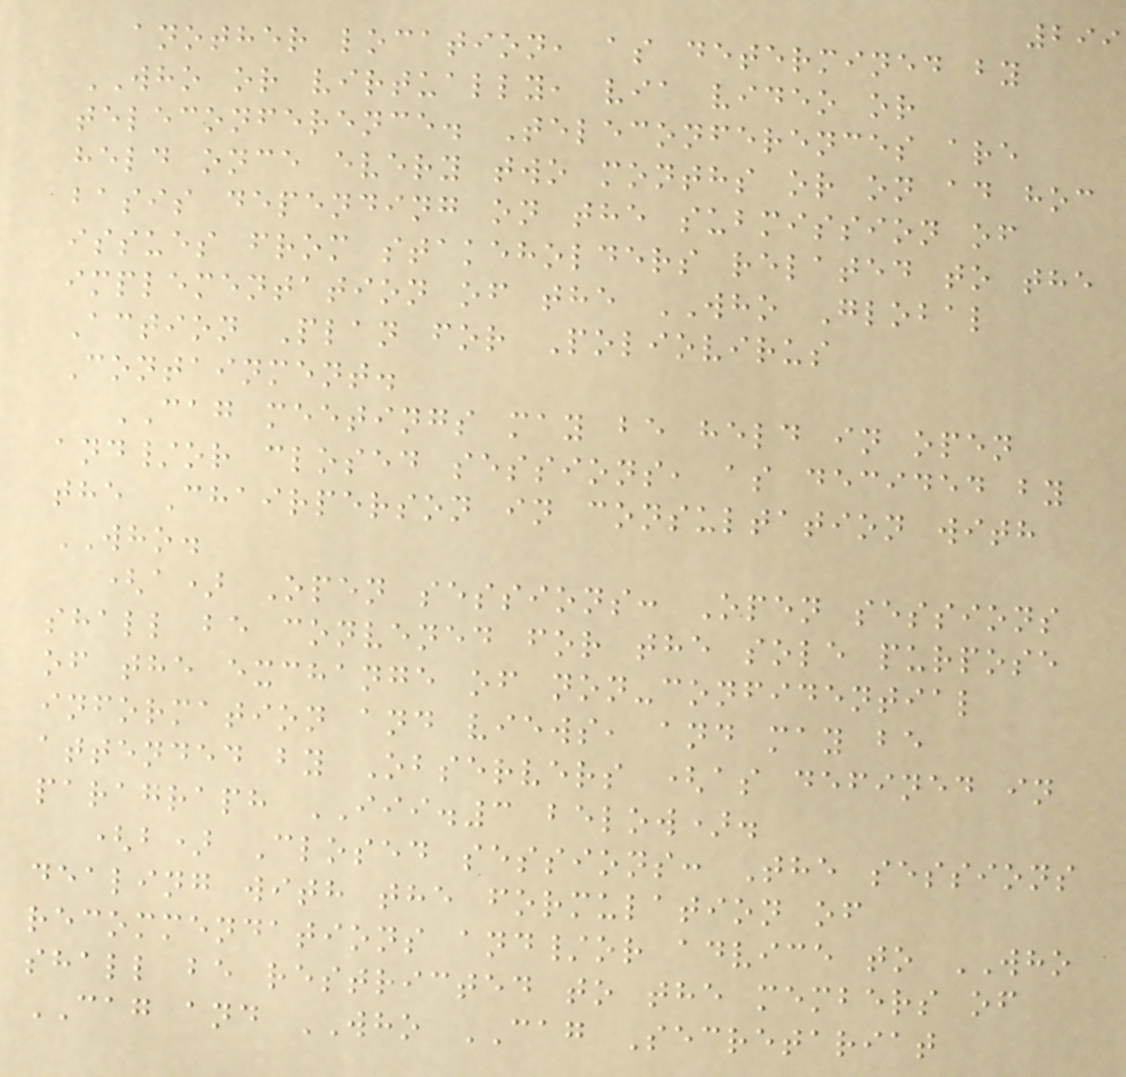299
another location, as determined by
WHO or virtually, via video or
teleconference. Teleconferences are
held once every two months or on ad hoc
basis depending on the submission of
issues from stakeholders related to the
implementation of the WHO Global
Action Plan for Poliovirus
Containment.
CAG meetings may be held in open
and/or closed sessions, as decided by
the Chairperson in consultation with
WHO.
(a) Open sessions: Open sessions
shall be convened for the sole purpose
of the exchange of non-confidential
information and views, and may be
attended by Observers (as defined in
paragraph III.3 below).
(b) Closed sessions: The sessions
dealing with the formulation of
recommendations and/or advice to WHO
shall be restricted to the members of
CAG and WHO CAG Secretariat
